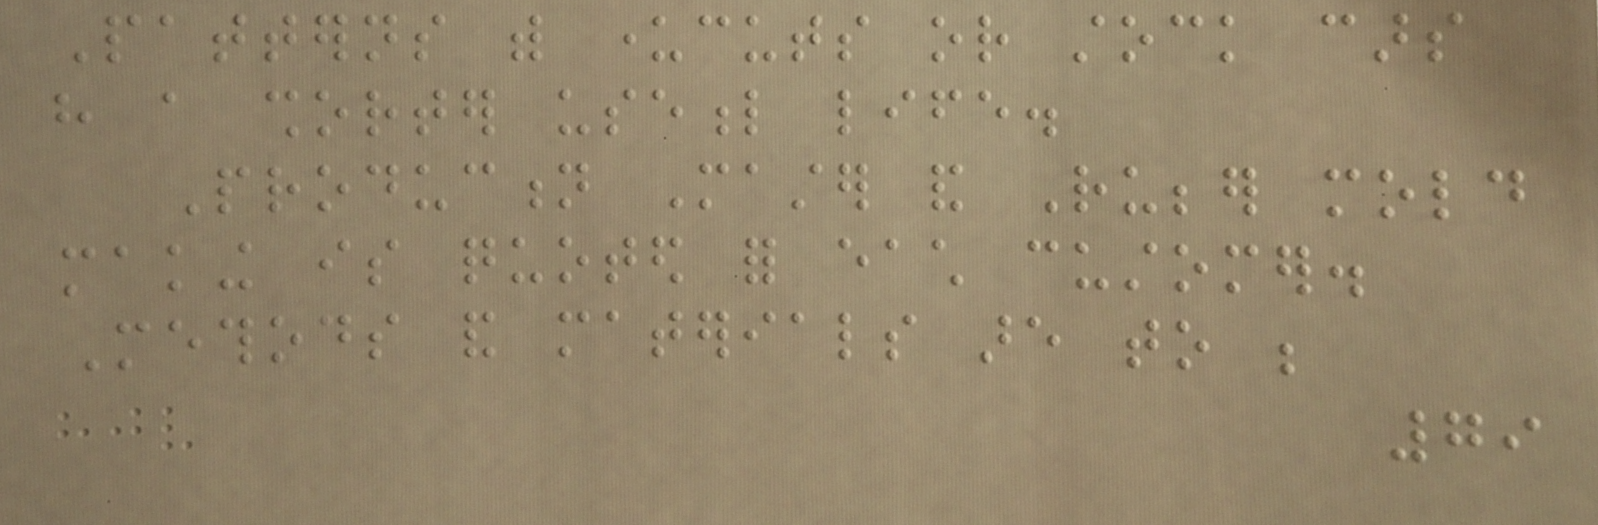Patterns with undercuts or stock cars
have a shorter useful life.
Production Master and Rubber mold
making is quoted for each customer.
Methods and materials are to be
79
